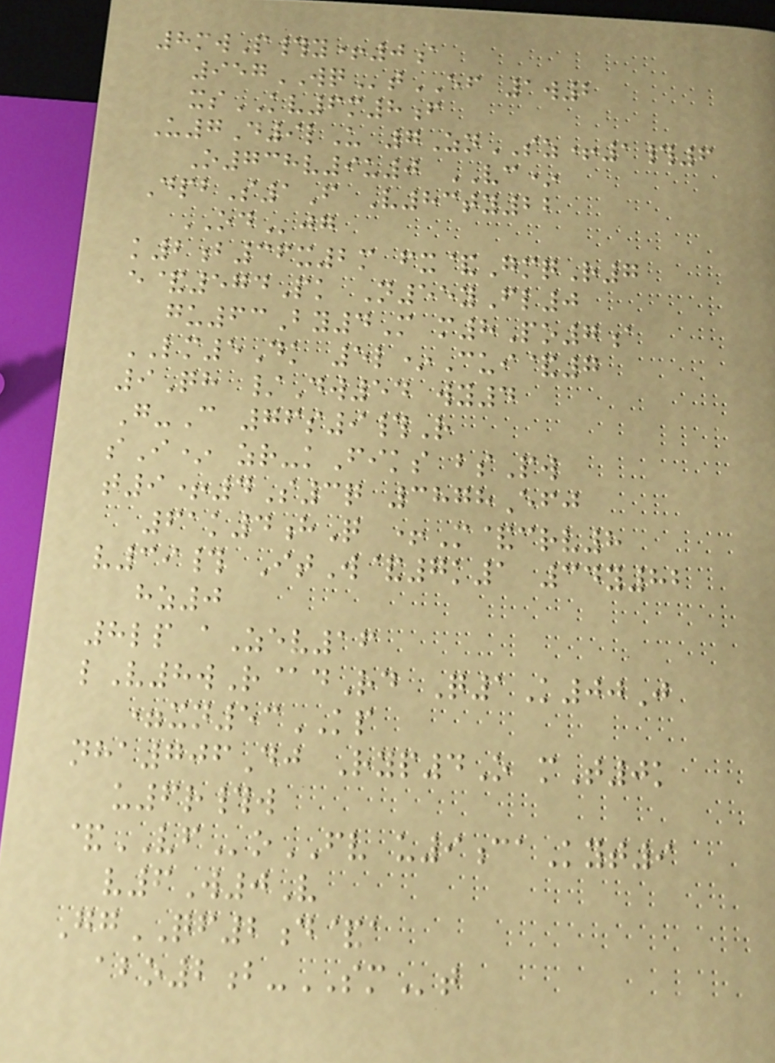8mwP#y+0a
957WQtEF 1w2
xsKV6m8f
U7D9lU 7ZnSZ+1#6
O738v9u0 VC*
DpbS1F V83ty22
ODjg
k2b36x2m fx&GmqR7
e&574Pk N55yFl0
gu63By4M m8Po7a
LM5Dk 5l*Cui&7
9Qh /Dw54 wy4
G-C 76s9#R
sI* zr-kFiks bsPw
t9+4S3q 3878Efj
61k4hQ +M&crv8
v39# ItW&7k1 34y82
hz0
8lp aZev16
lV8wR@dRd Q1K00J
=xn53KP
nha706Dj Ryp4O mT0k
u6r#w
&VFoFV u9caKyt9
v6W0V
GgQF2d&a
abo2b-SMt
